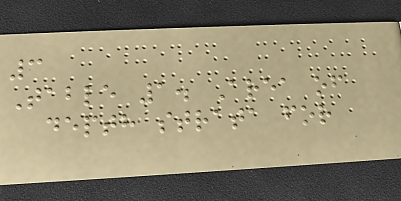3
Table 1. Area of
depth strata for
